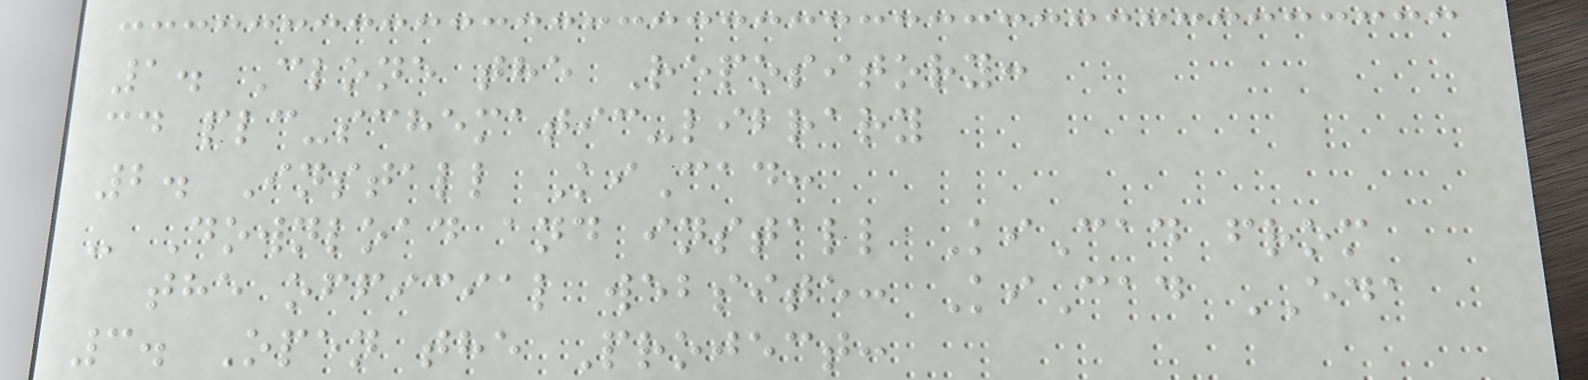1. Clone the Repository:
cd plc-schematic-library
2. Install KiCad:
- Download and install KiCad from
the official website: KiCad EDA
3. Open the Project:
